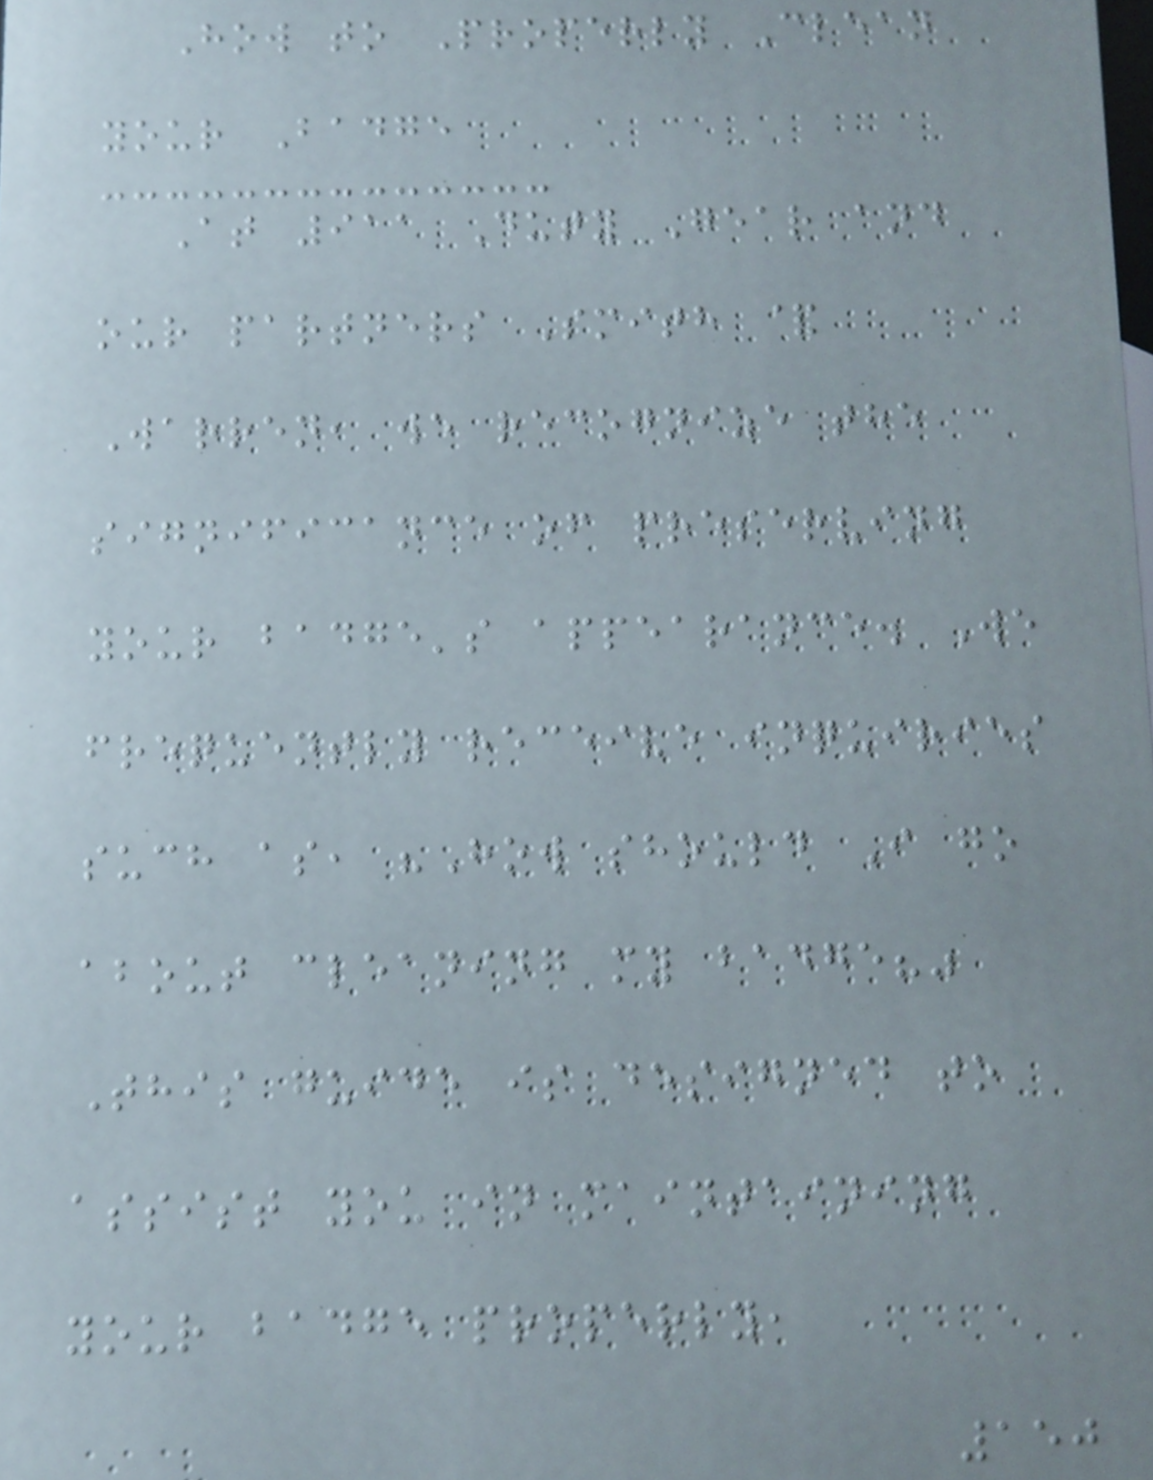How to Properly Clean
your Badge
At 911 Duty Gear and
our partners Smith &
Warren, we recognize the
significance of preserving
your badge's appearance. We
frequently receive inquiries
such as, "How should I go
about cleaning my badge?"
This guide is designed to
assist you in maintaining
your badge properly,
150
